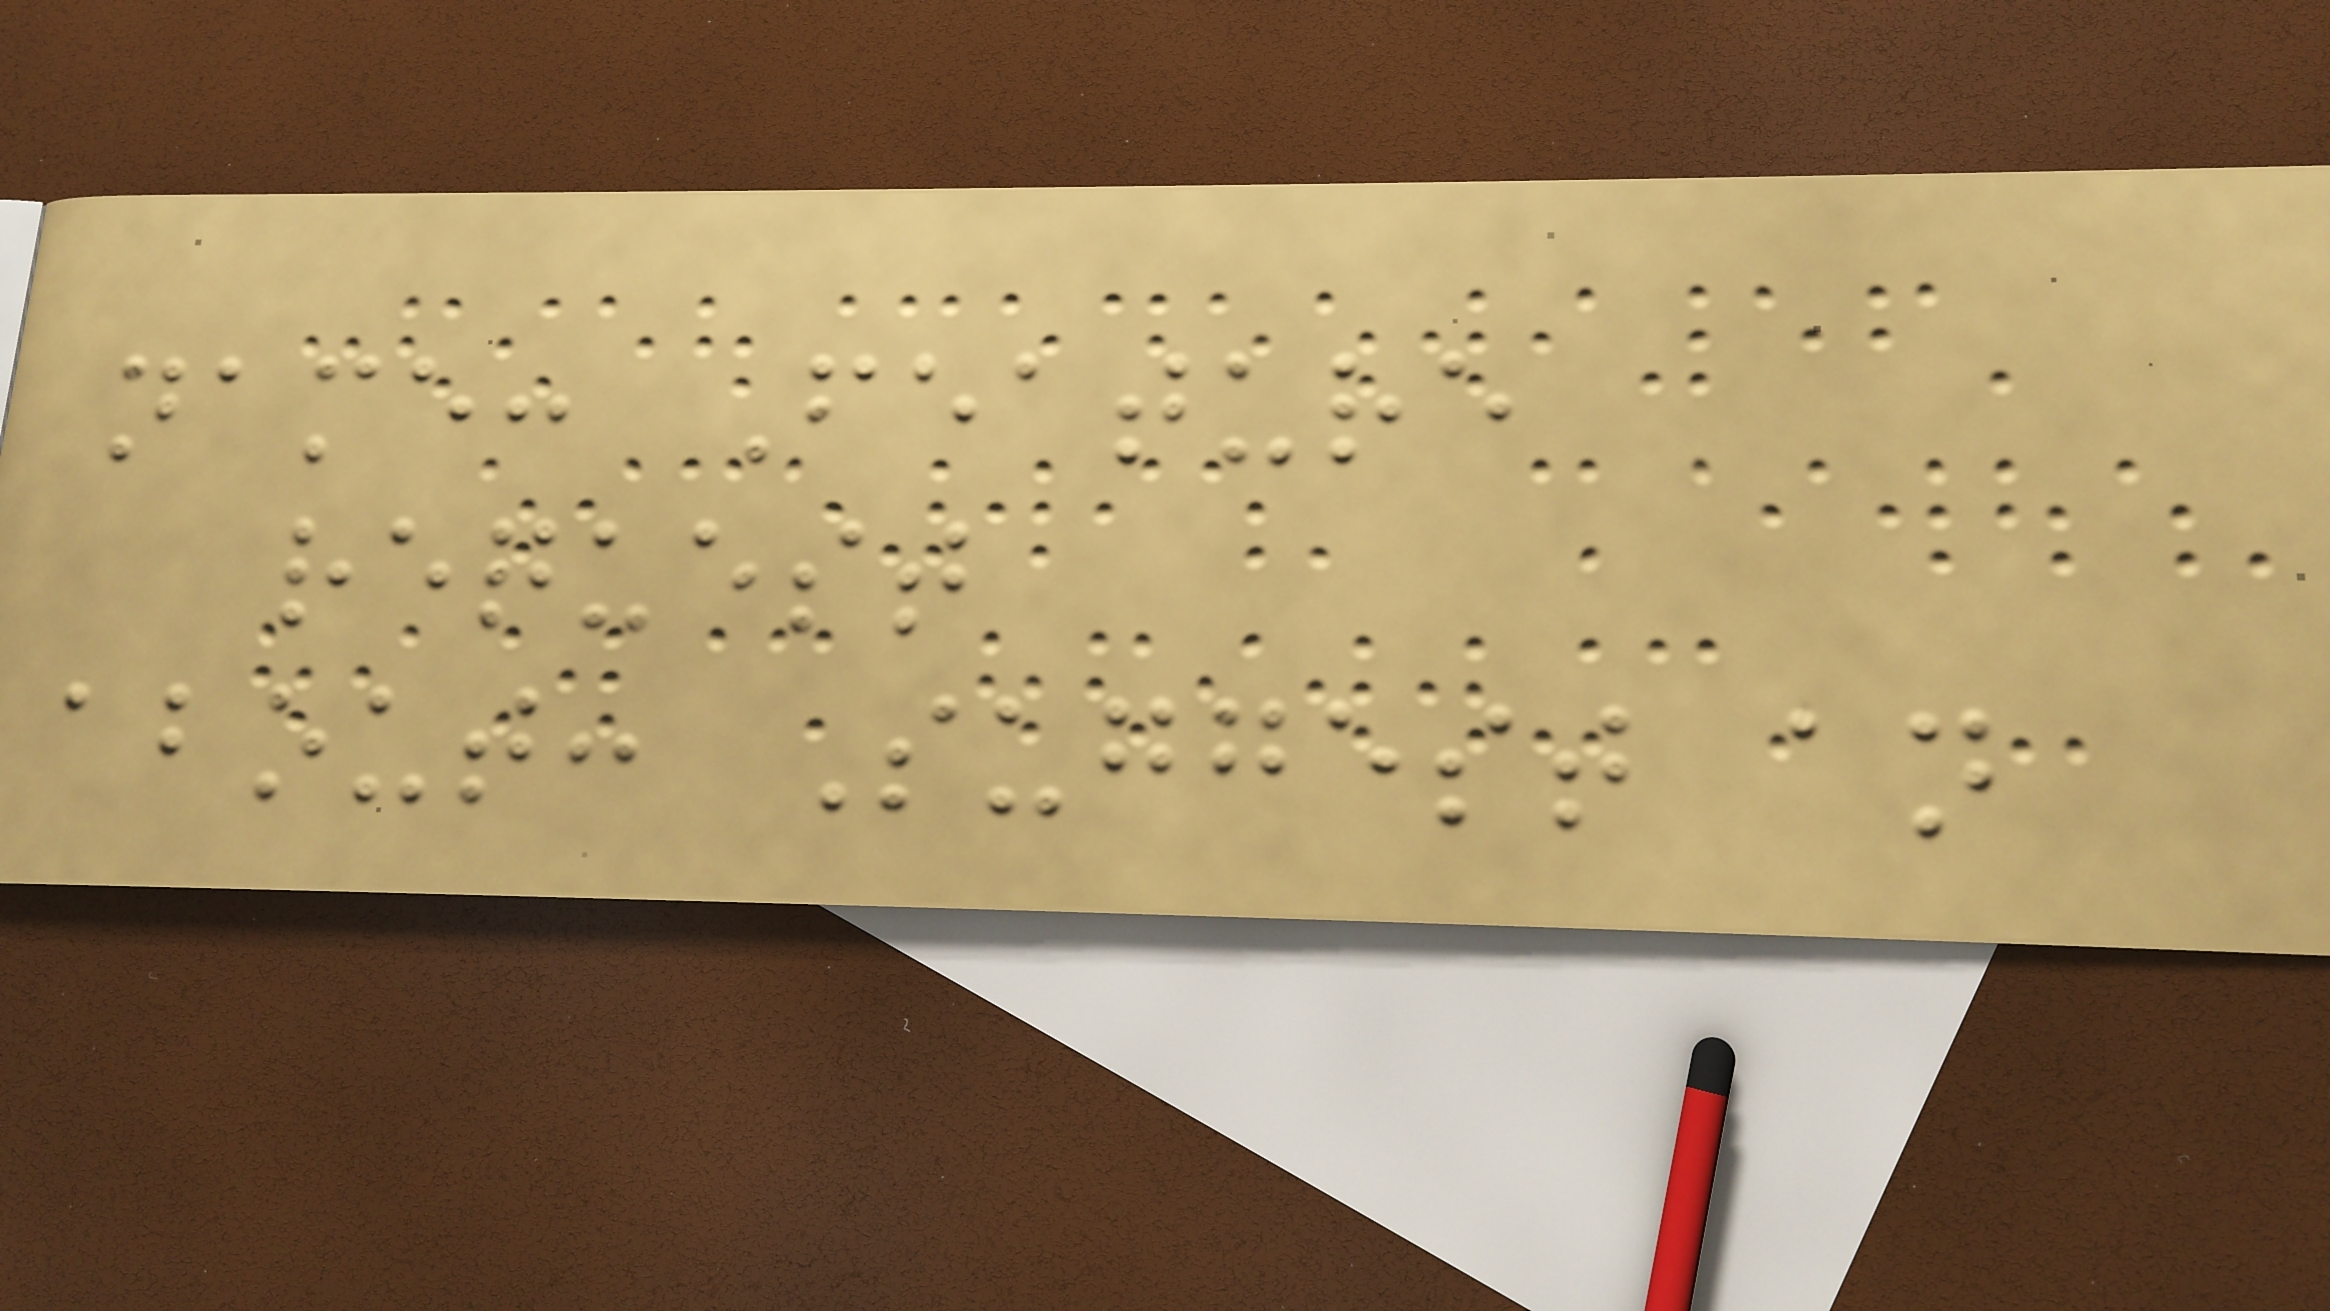name: Feature
request
about: Suggest an
